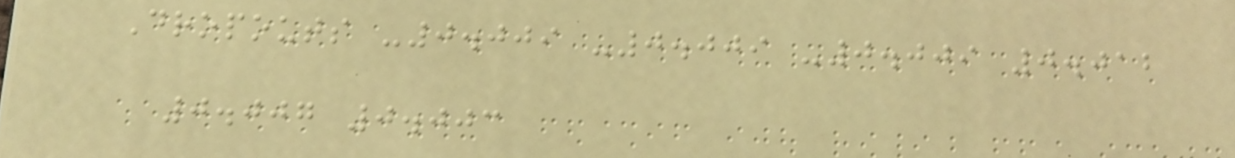Dropouts -0.009 -0.009 -0.009 0.012
0.007 0.003
